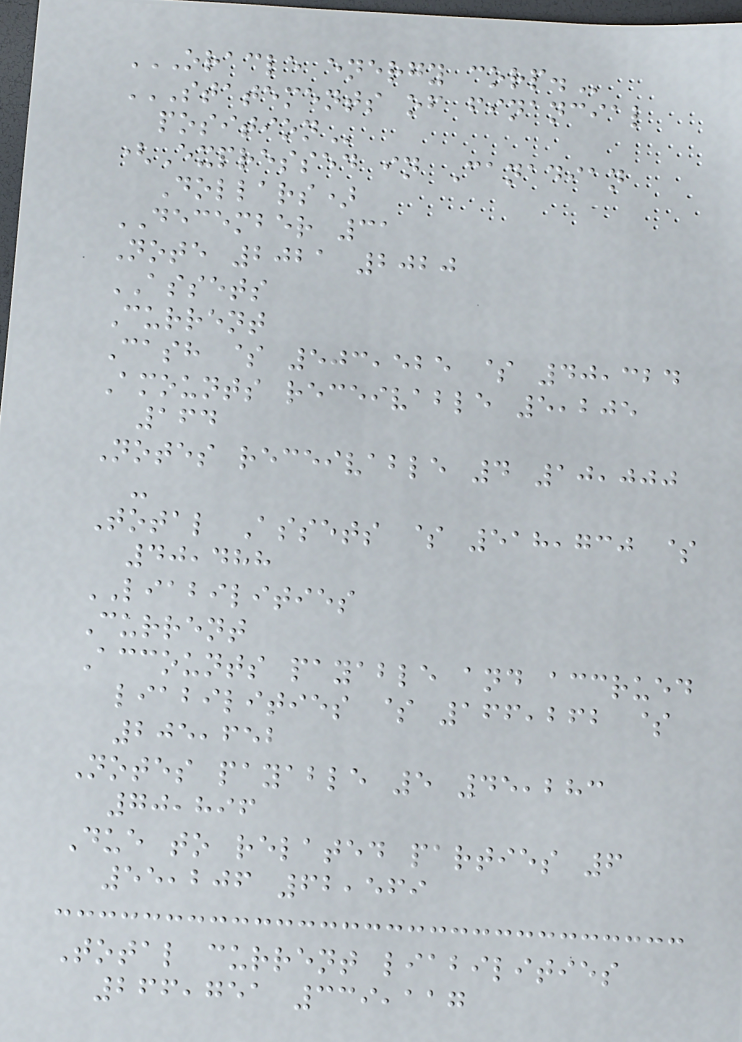ORACLE ENERGY CORP.
STATEMENTS OF FINANCIAL
POSITION
(Expressed in Canadian
Dollars)
DECEMBER 31
Note 2021 2020
ASSETS
Current
Cash $ 503,525 $ 40,324
Amounts receivable 5,205
164
Notes receivable 4 10,000
-
Total Assets $ 518,730 $
40,488
LIABILITIES
Current
Accounts payable and accrued
liabilities $ 166,262 $
205,652
Notes payable 5 45,283
70,896
Due to related parties 6
55,206 62,569
Total current liabilities
266,751 339,117
